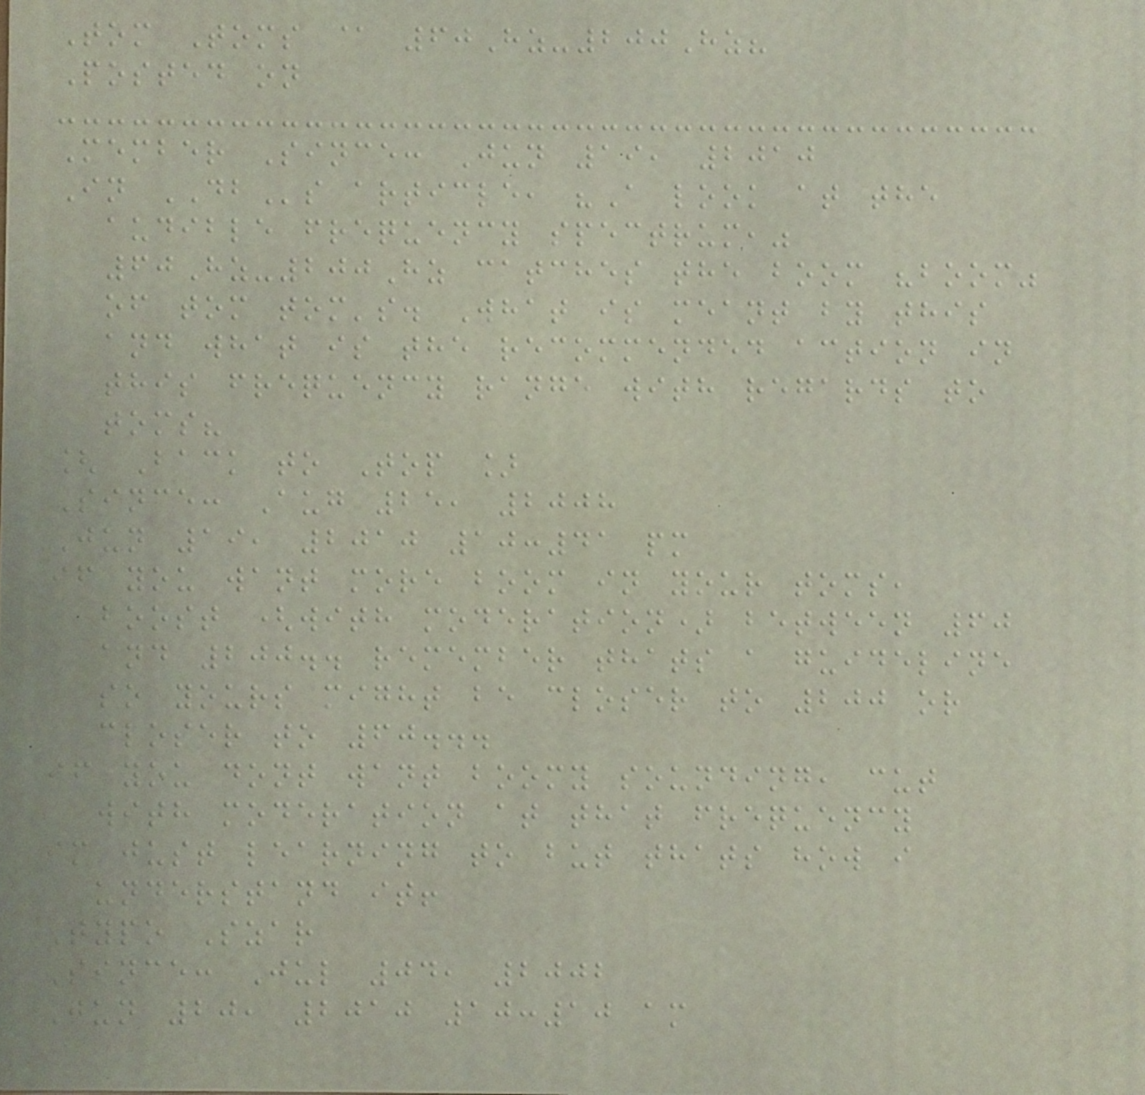Tom Toms @ 60Hz-200Hz?
Posted on
Member Since: Jun 19, 2010
In DBs article, "A look at the
audible frequency spectrum,"
60Hz-200Hz catches the boom "boom"
of tom tom's. What is meant by this
and what is the recommended action in
this frequency range with regards to
toms?
[ Back to Top ]
Since: Aug 25, 2008
Jun 19, 2010 10:41 pm
if you want more boom in your toms,
boost (with moderation) between 60
and 200.. remember thats a guideline
so yours might be closer to 200 or
closer to 60...
if you dont want boomy sounding, cut
with moderation at that frequency
im just learning to but thats how i
understand it!
Typo Szar
Since: Jul 04, 2002
Jun 20, 2010 10:10 am
